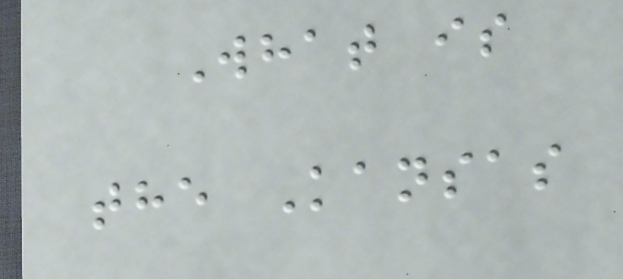What is
the Kansas
